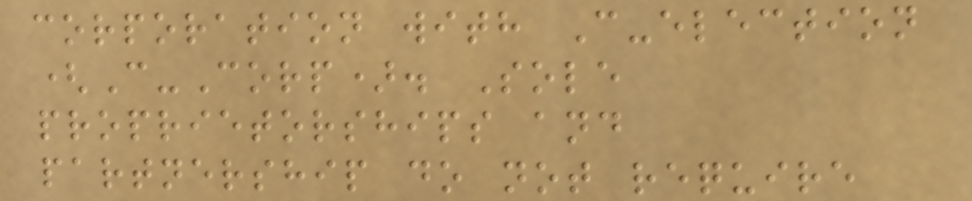corporation with C-election
(C-Corp). Sole
proprietorships and
partnership do not require
